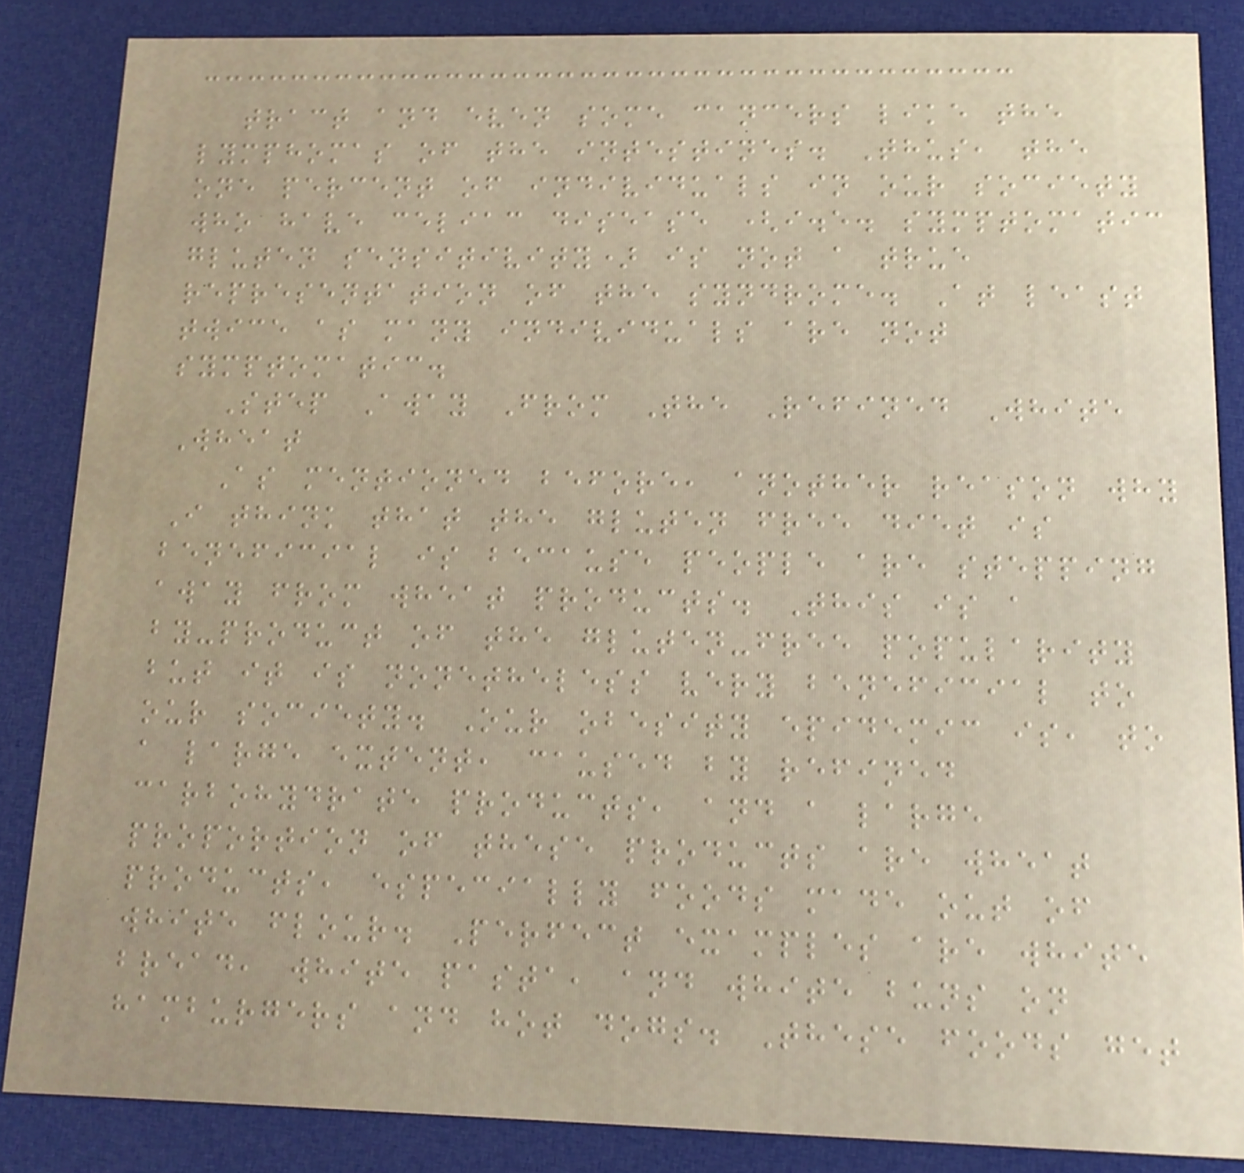tract and even some cancers like the
lymphomas of the intestines. Thus, the
one percent of individuals in our society
who have celiac disease (i.e. symptomatic
gluten sensitivity) is not a true
representation of the syndrome. At least
twice as many individuals are not
symptomatic.
Step Away From The Refined White
Wheat
As mentioned before, another reason why
I think that the gluten free diet is
beneficial is because people are stepping
away from wheat products. This is a
by-product of the gluten-free popularity
but it is nonetheless very beneficial to
our society. Our obesity epidemic is, to
a large extent, caused by refined
carbohydrate products, and a large
proportion of these products are wheat
products, especially foods made out of
white flour. Perfect examples are white
bread, white pasta, and white buns on
hamburgers and hot dogs. These foods get
